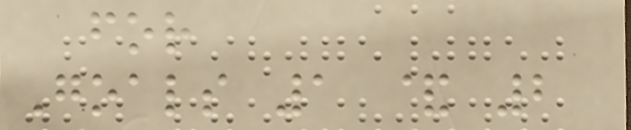for
Goals 1 & 2
